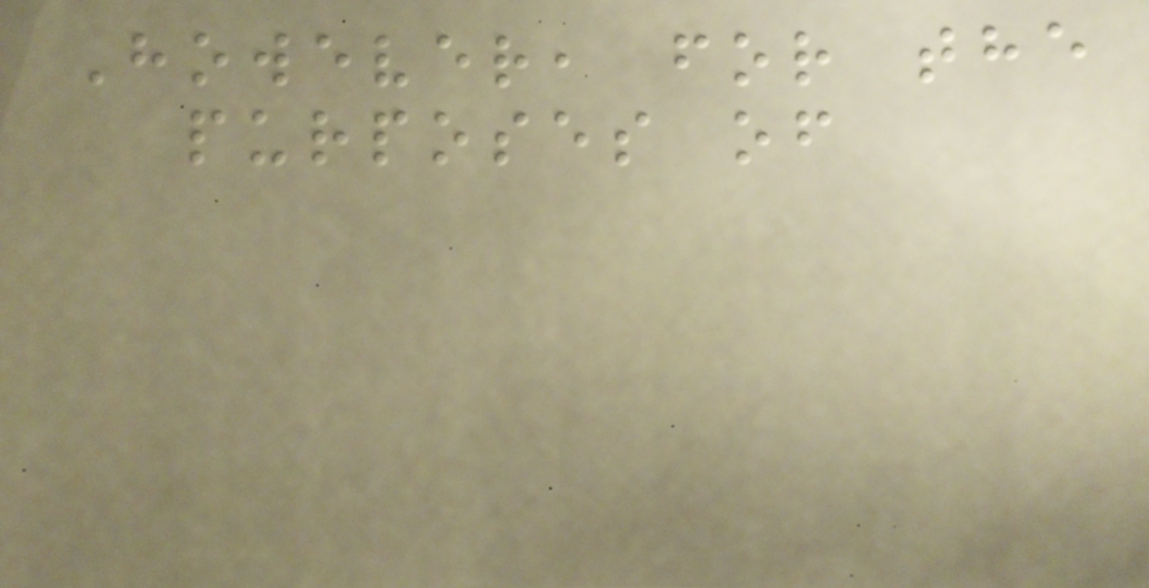However, for the
purposes of
